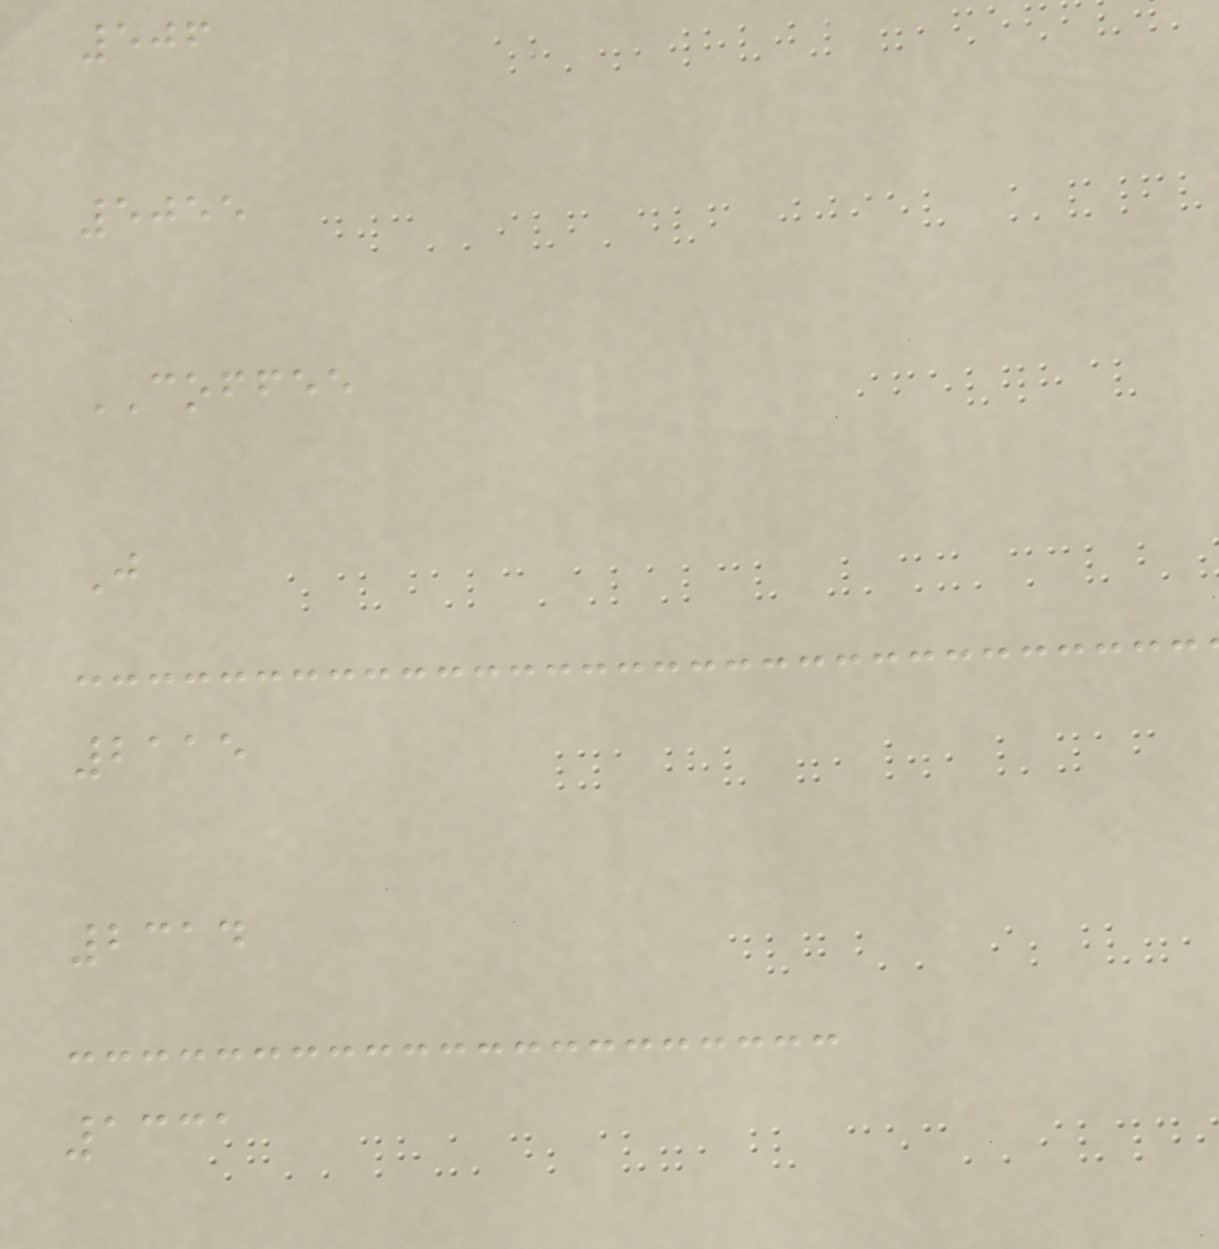506
5055
COFFEE
J
2115
2314
1331
